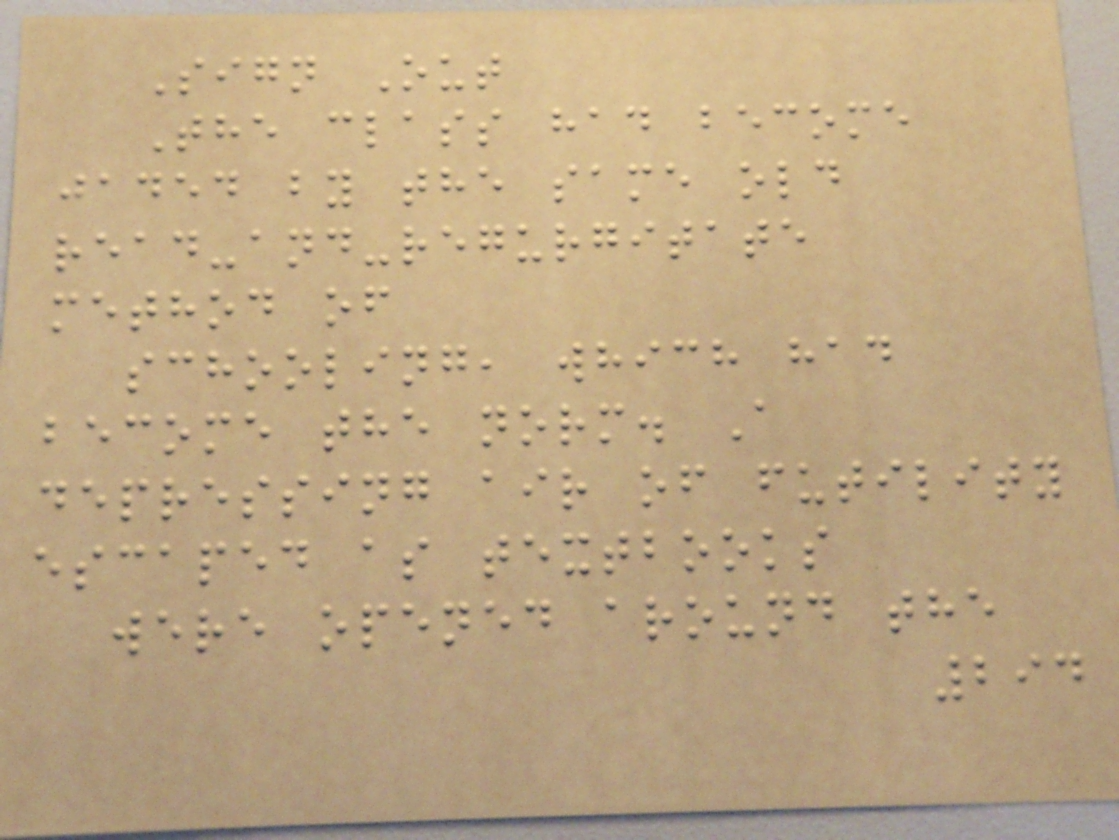Sign Out
The class had become
jaded by the same old
read-and-regurgitate
method of
schooling, which had
become the norm. A
depressing air of futility
escaped as textbooks
were opened around the
294
